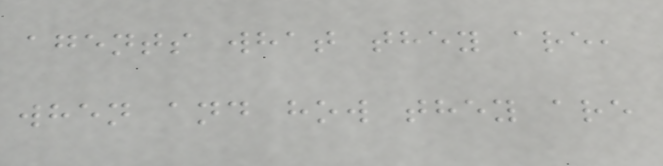agents what they are,
when and how they are
